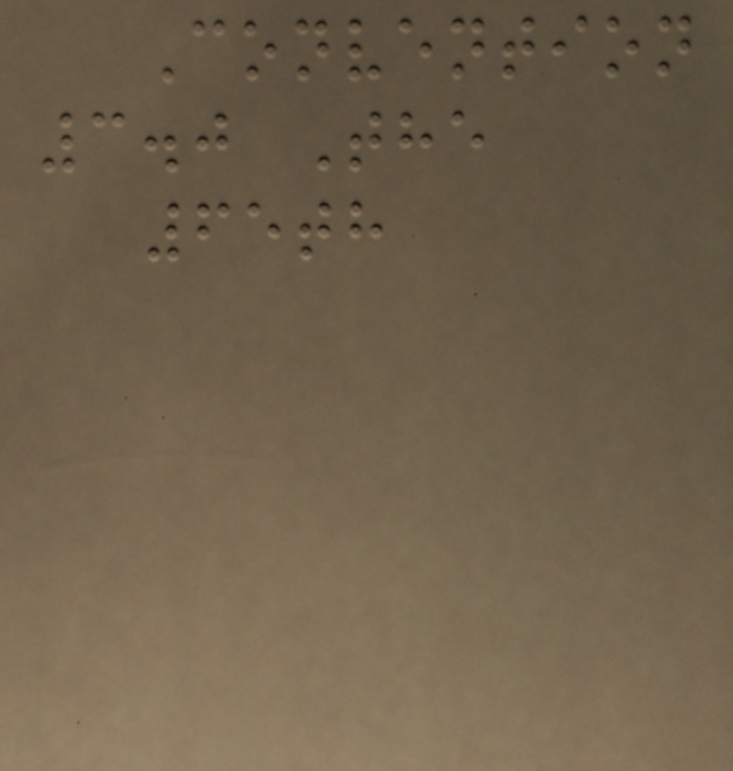Convention
3.0 The
65th
